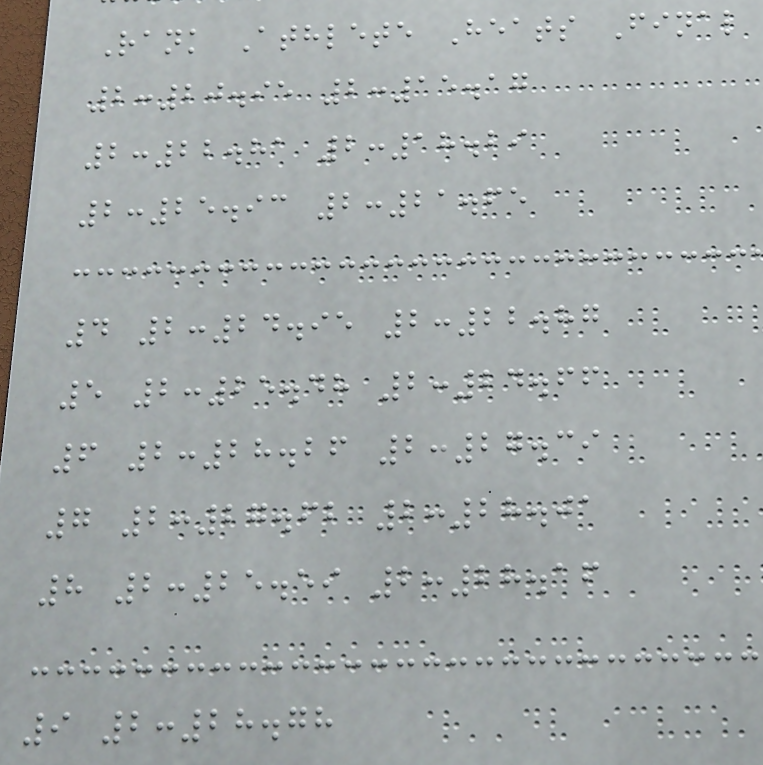Rank Athlete Heats Final
2:20.95 2:15.17
2:22.81 2:18.29
2:25.93 2:21.65
4 2:24.95 2:22.87
5 2:25.48 2:24.66
6 2:28.26 2:27.39
7 2:27.62 2:28.01
8 2:25.59 2:28.16
9 2:28.78
